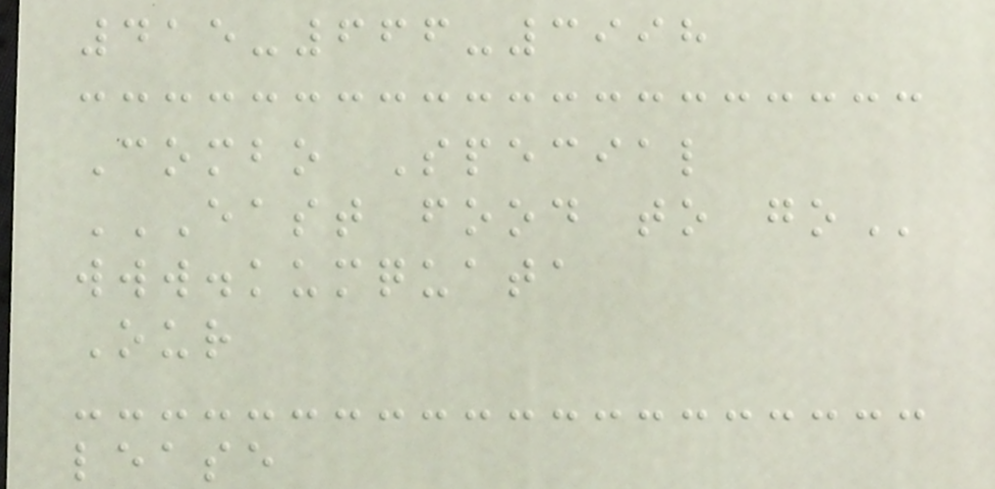415-666-3998
Combo Special
EAST FOOD TO GO
www.kumquata
Our
lease
